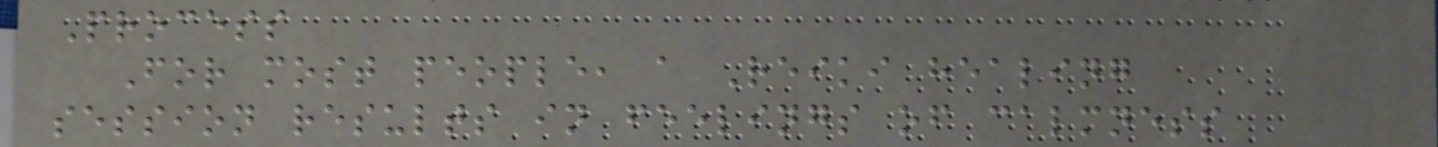Process
For most people, a Reiki healing
session results in feelings of calmness
